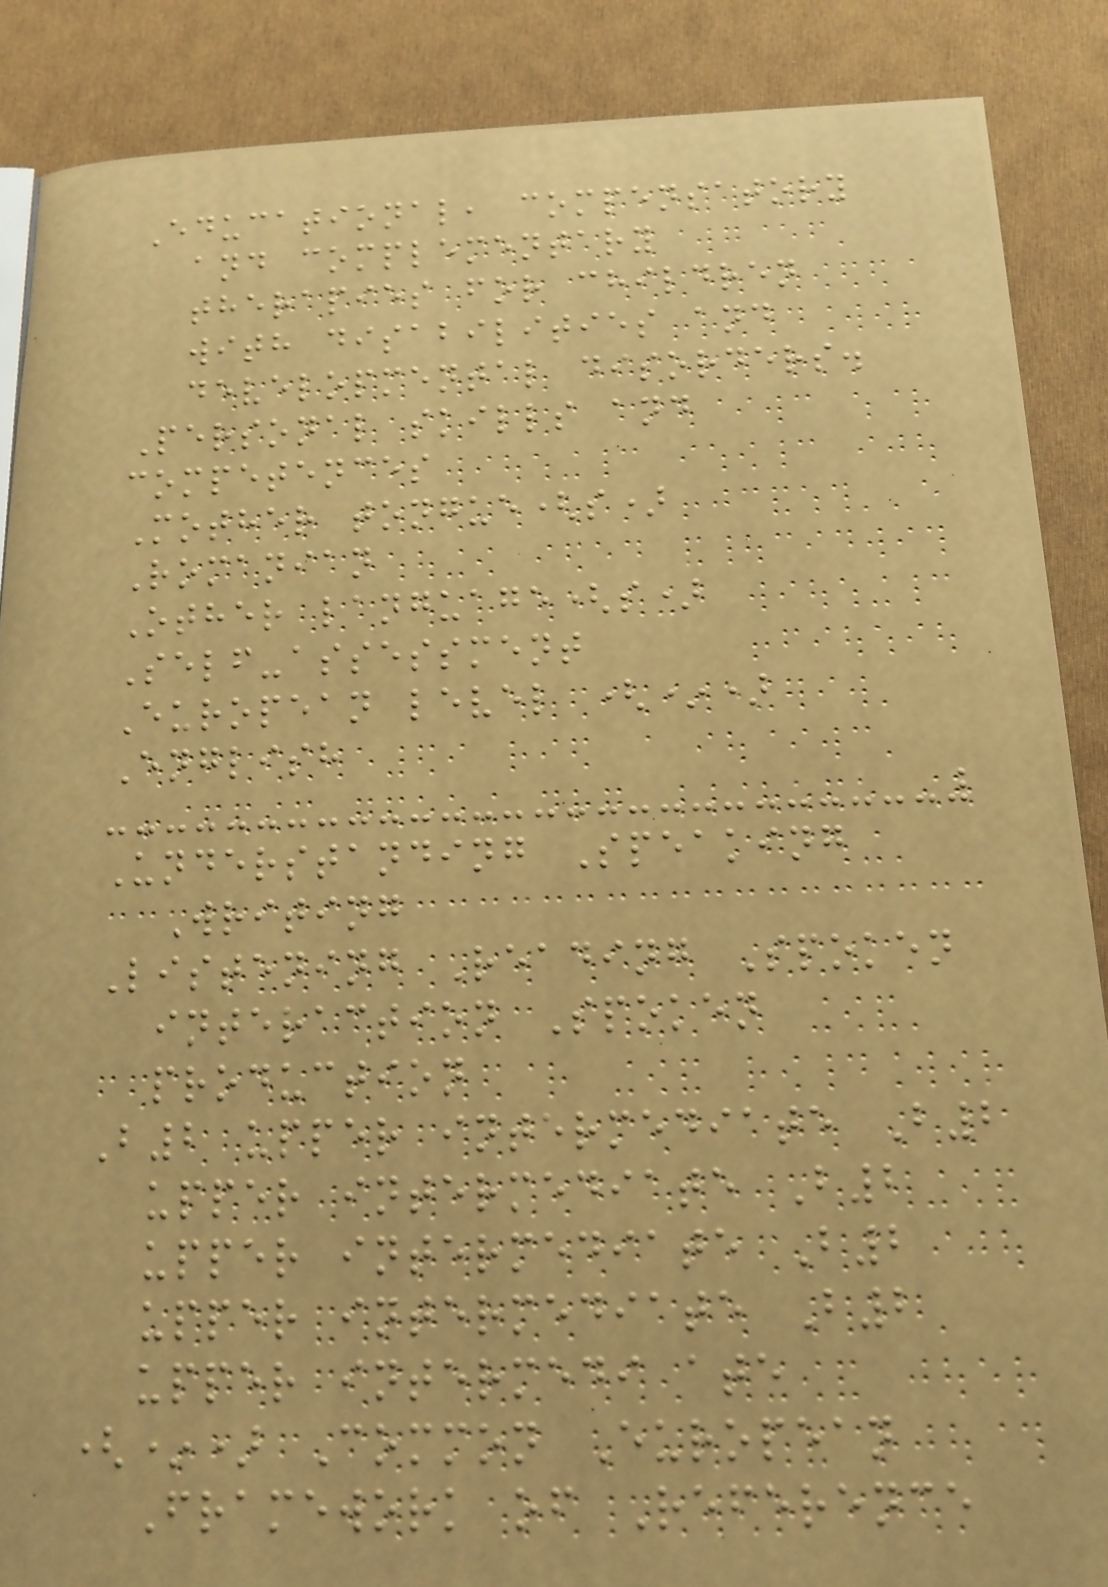Educational, compensatory
and complementary
therapies for children
with disabilities and
developmental disorders.
Personal skills and
competences
Mother tongue(s)
Romanian
Other language(s)
Self-assessment
European level (*)
English
Understanding Speaking
Writing
Listening Reading Spoken
interaction Spoken
production
B2 upper intermediate B2
upper intermediate B2
upper intermediate B2
upper intermediate B2
upper intermedi ate
(*) Common European
Framework of Reference
